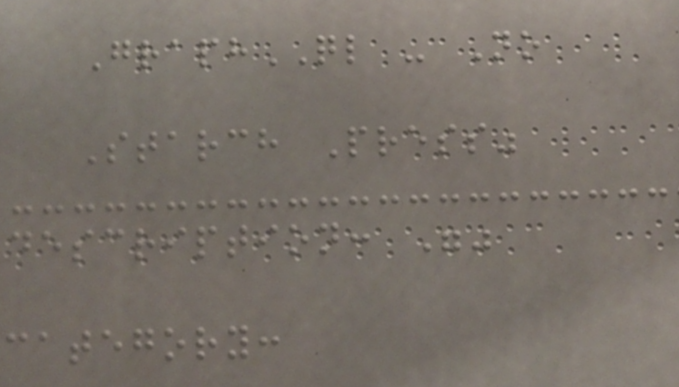GraphQL - No
Starch Press"
description: ""
category:
